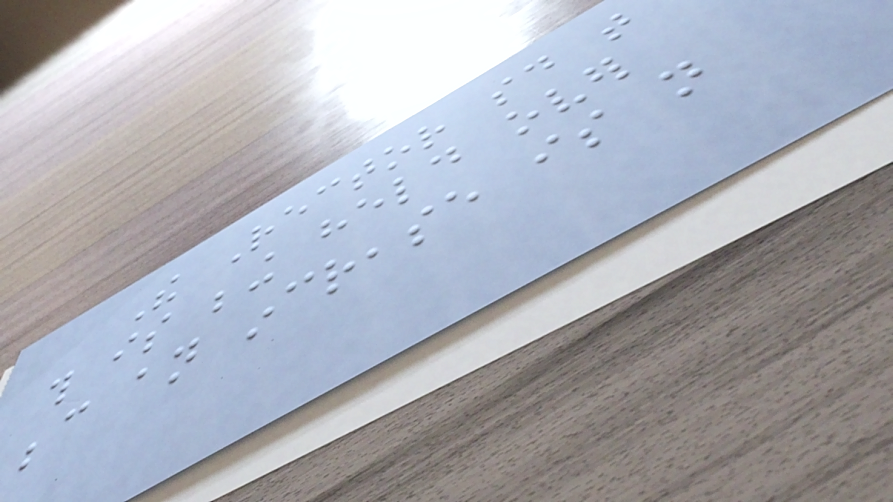The Rector said that
this is being held over
because an increase is not
